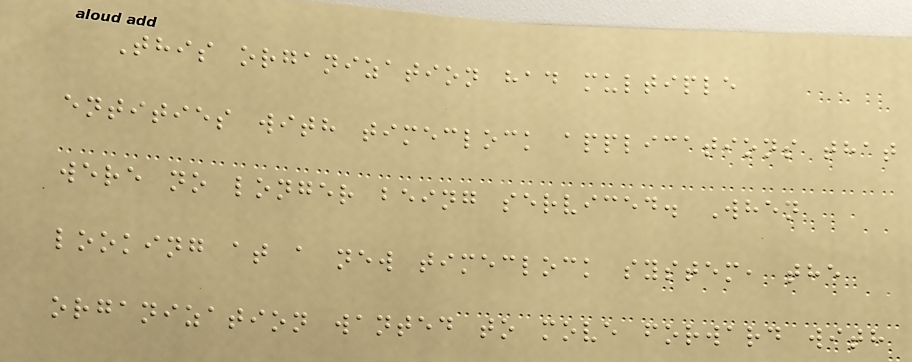This organization had multiple
entities with timeclock applications that
were no longer being serviced. When
looking at a new timeclock system, the
organization wanted to move forward with
